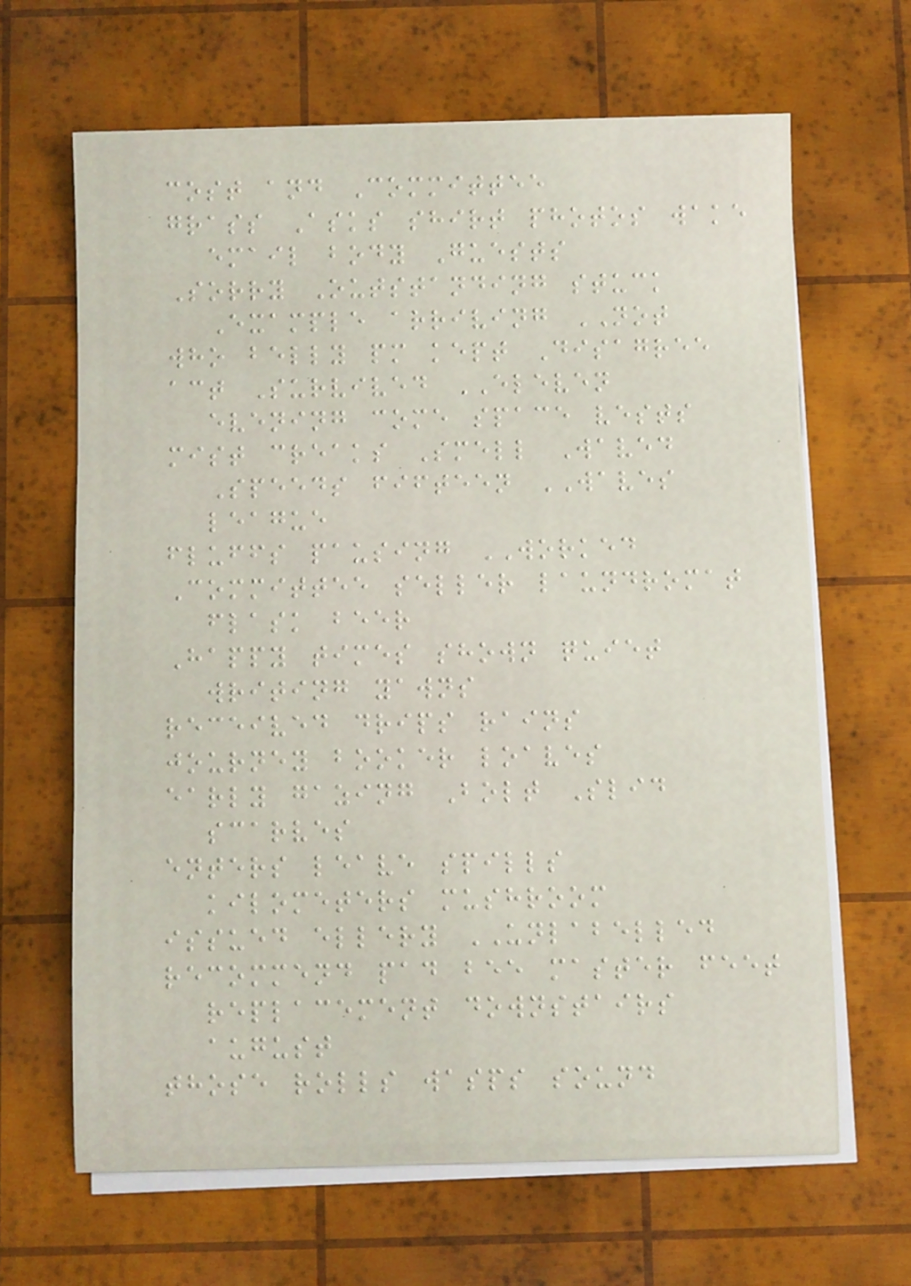cost and Committee
grass Asks shirt photos wake
email body Guests
Sorry Outstanding stuck
Example arriving NOT
who belly pm kept Disagree
act Survived ELEVEN
evening come space vests
mist creaks Smell Waved
Speeds fifteen WAVES
league
fluffs pausing WORKED
Committee seller laundromat
flask beer
Happy times shown quiet
writing yawns
received drips rains
journey booker loaves
early gazing Bolt Slid
scarves
enters leave spills
kilometers mushroom
issued ellery UNLABELLED
recommend pad bee master feet
replacement downstairs
august
those rolls wasps sound
